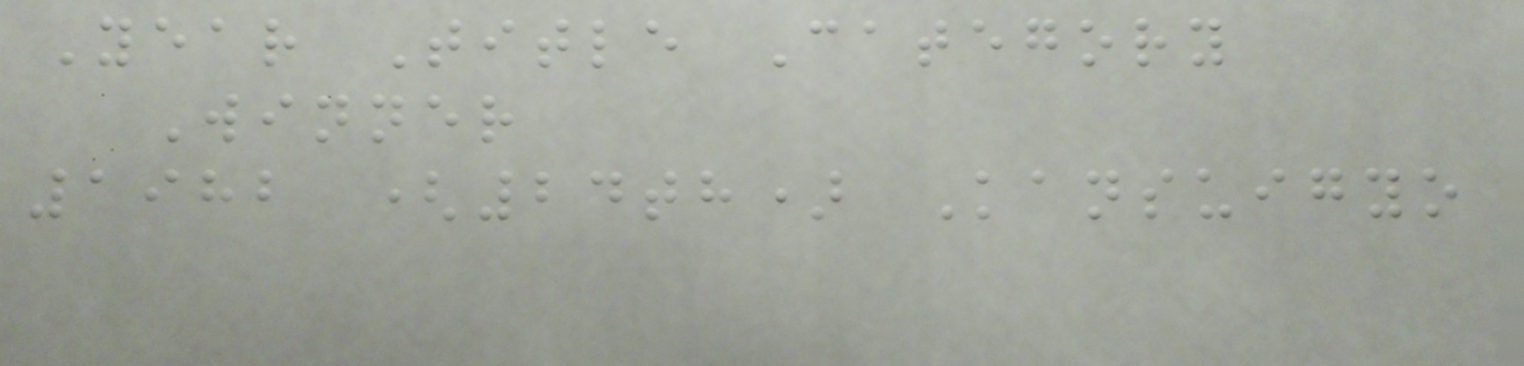Year Title Category
Winner
1982 (24th) Kansuigyo
